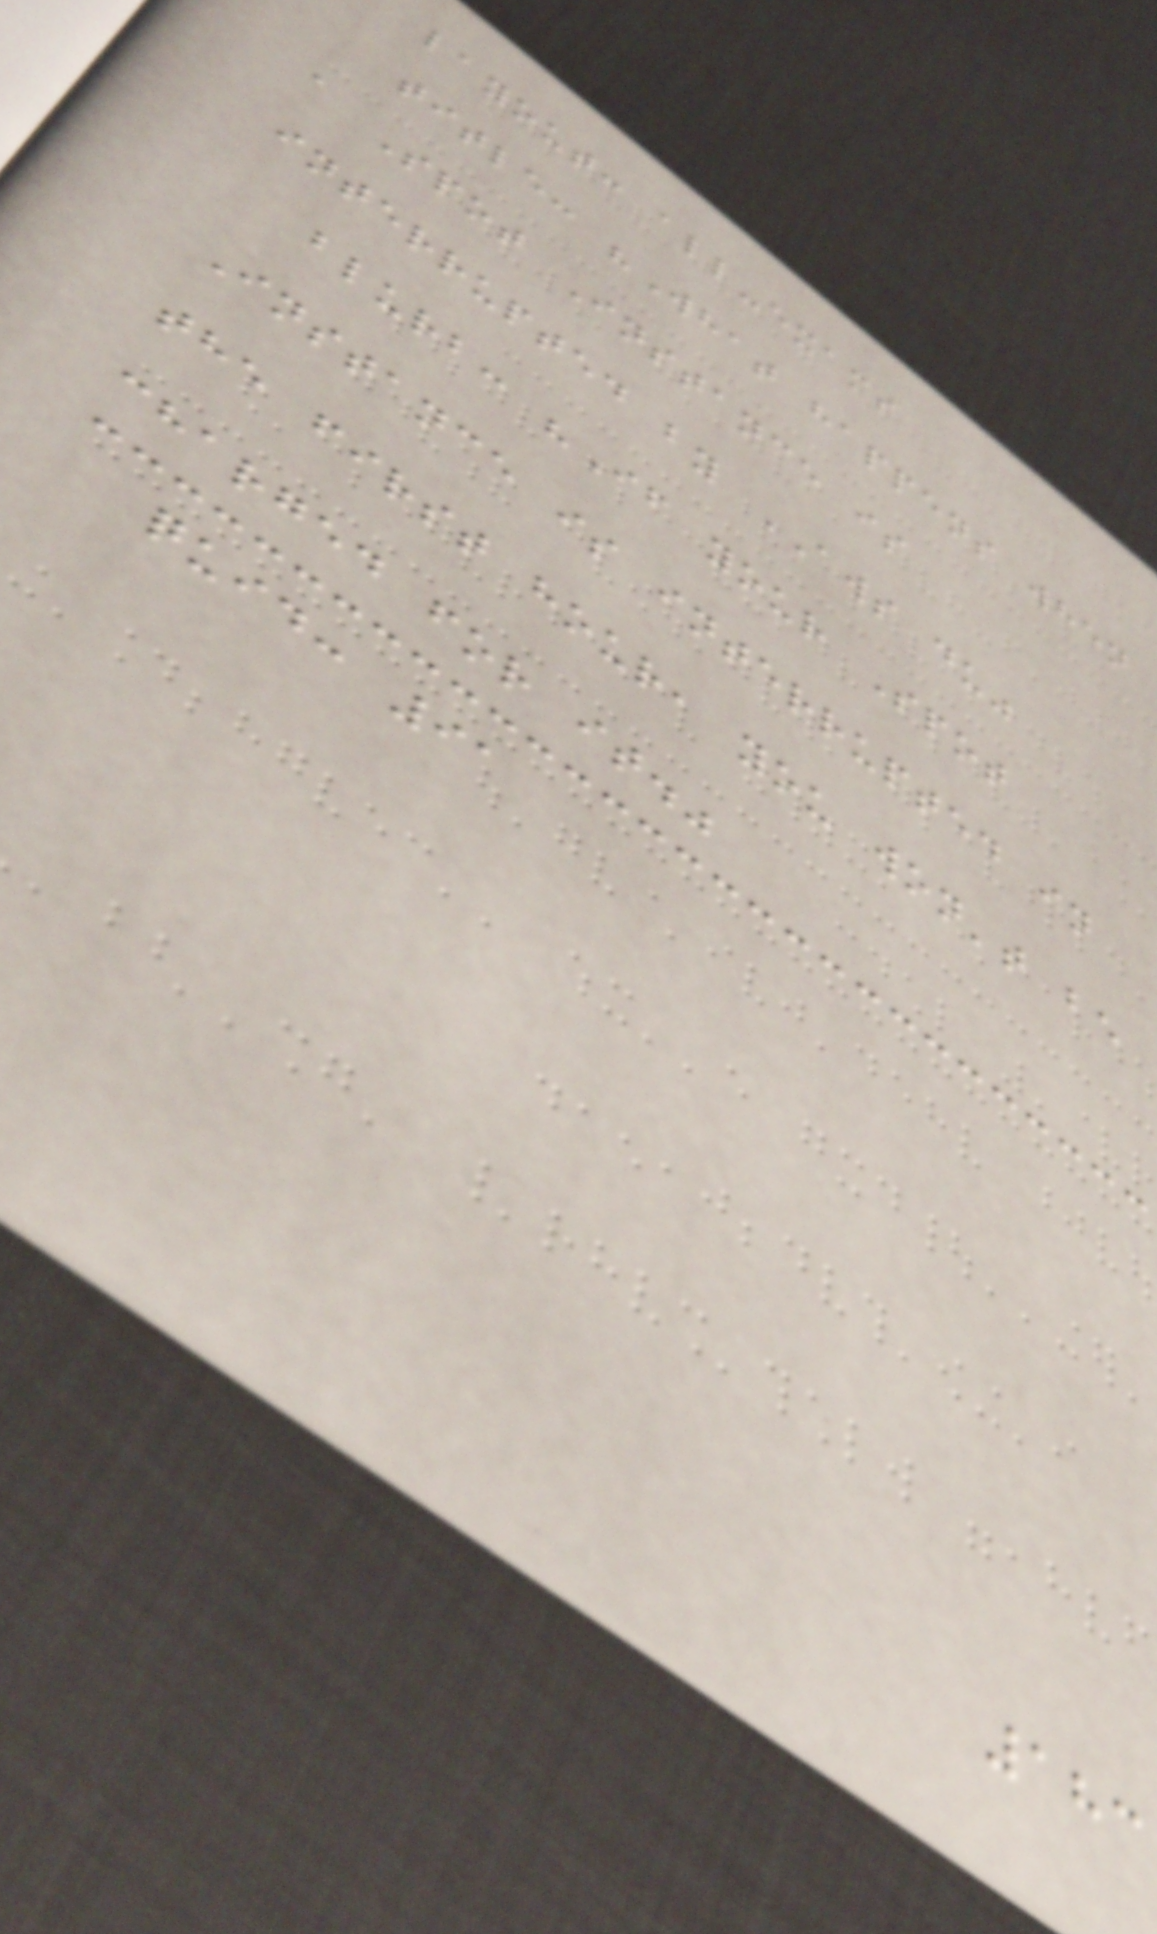layout: all-exams
title: "What happens when
a Spot Instance is
interrupted by AWS du"
blurb: "If your Spot
Instance is interrupted in
the first hour, you won't be
charged for it."
quid: 91
183
